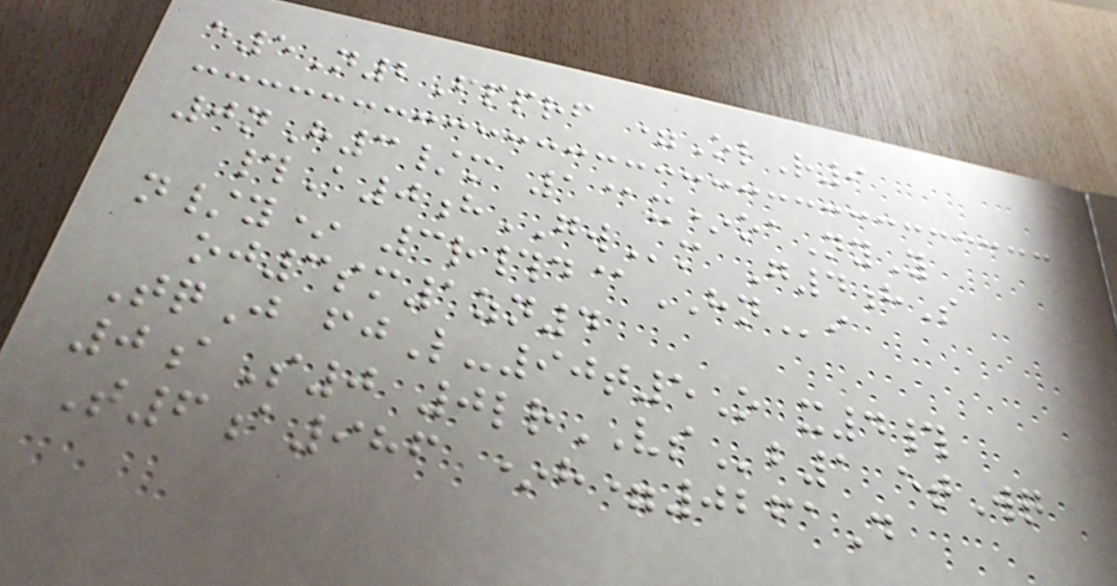e5N2Fpprf =OlR9
0nH3/m 1@x*oaNyY
#A0hGWm G4hS
n/y* 3r#d@HNi
oj3sm1zn4
TqJ fjL-90t5O x4#
0aS0 0lrVSb1 etWq
T6a986 *h=0261D
